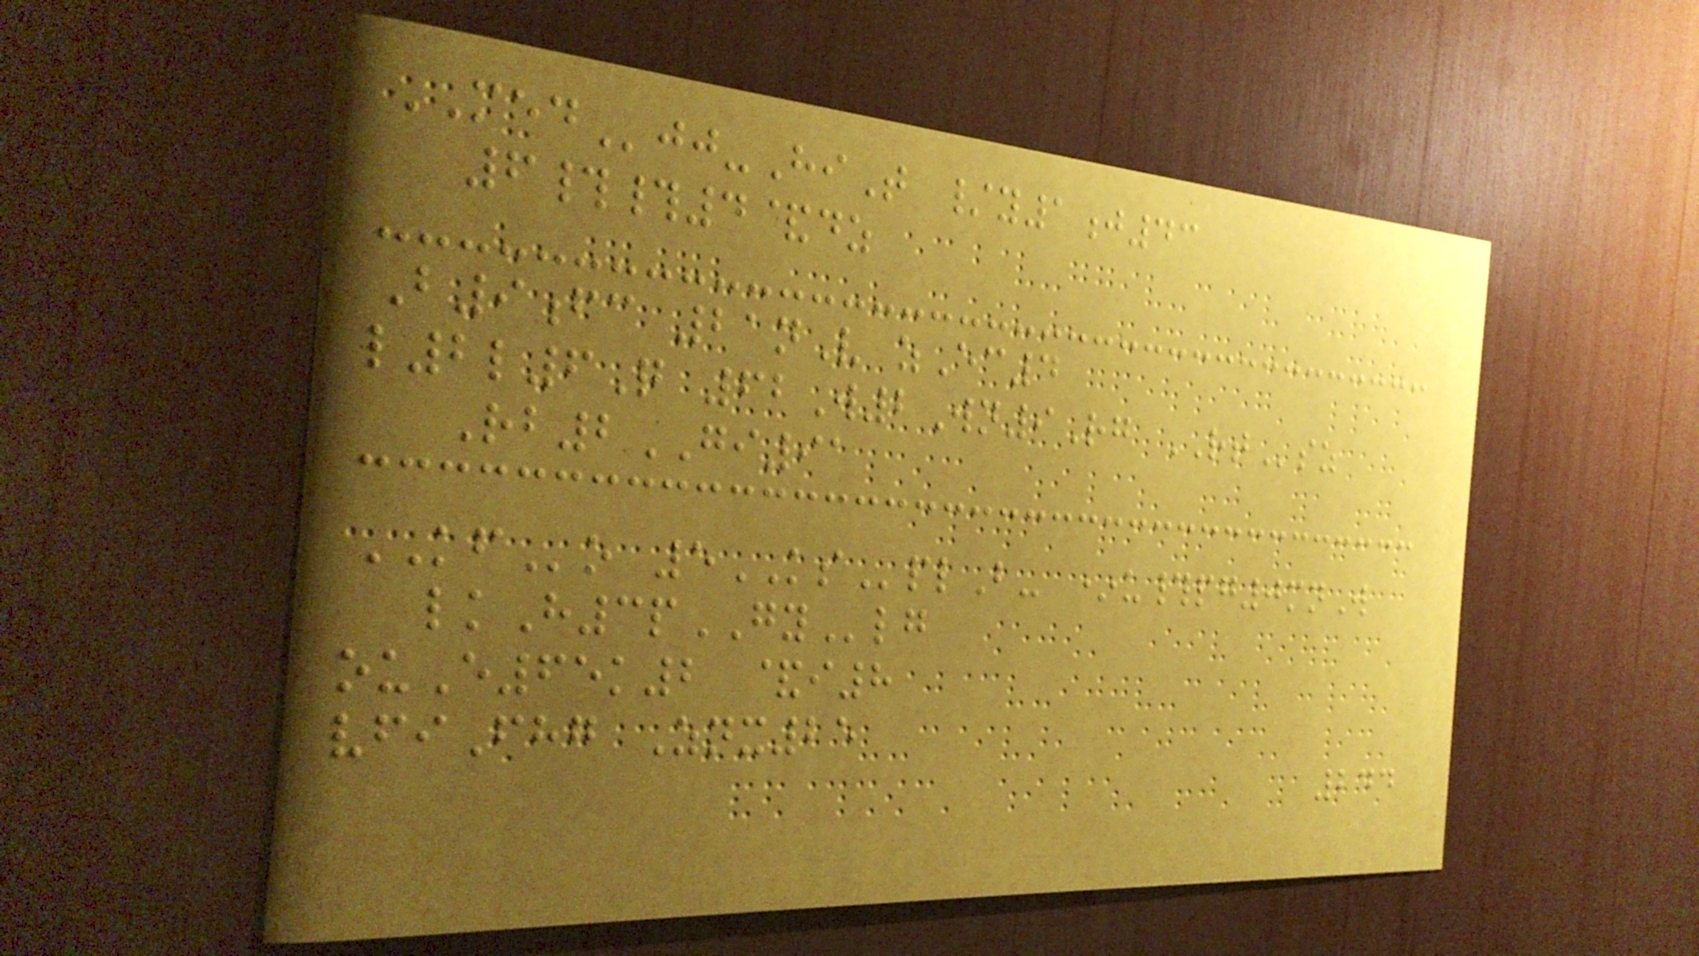MEDjj-HiT /y1j43
6##4&dz
B9fc 21nV zEc4
l2l6Q 62W2Wn9Rg RTsz
Rb2GI91
KFo 5KSplB- *u#pg0mnW
lkH3pGYlg
ouE65k2 &i8
vfiFhg Znx25
244
